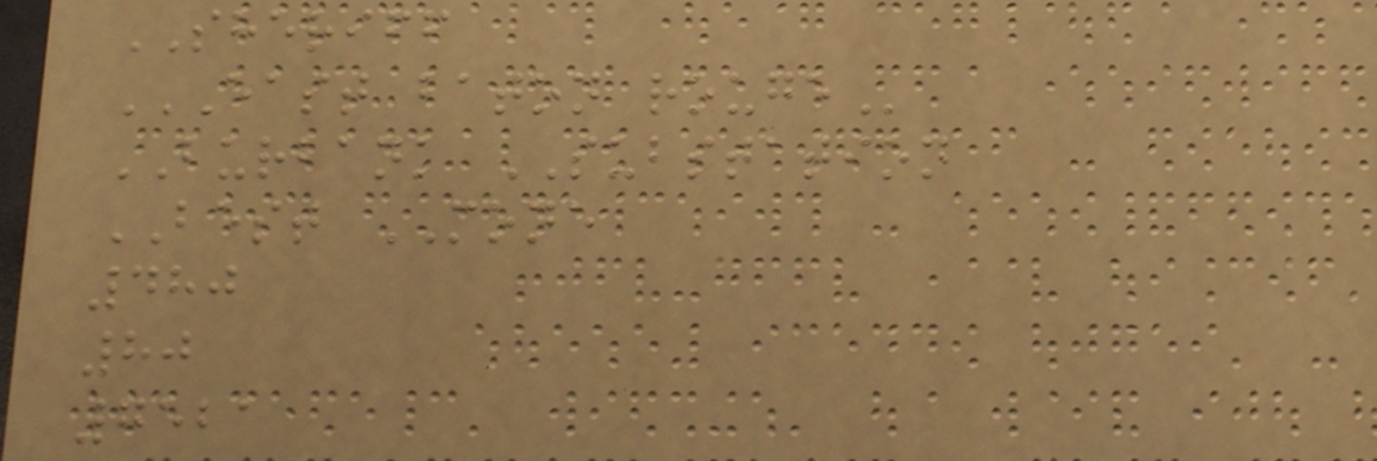SHERIFF
EAST BATON ROUGE
BURBANK SUBSTATION
BEST MONE
480
80
7521
